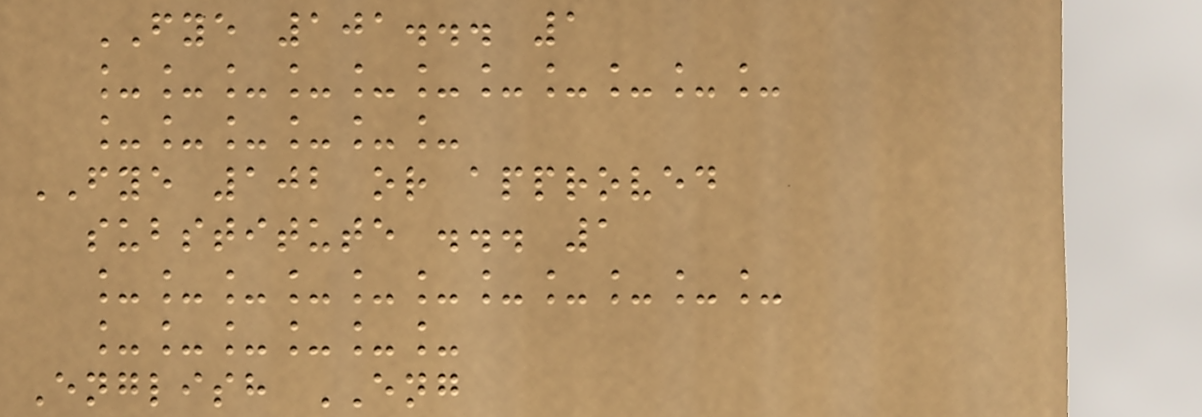FYE 101... 1
___________
______
FYE 102 or approved
substitute ... 1
___________
______
English ENG
